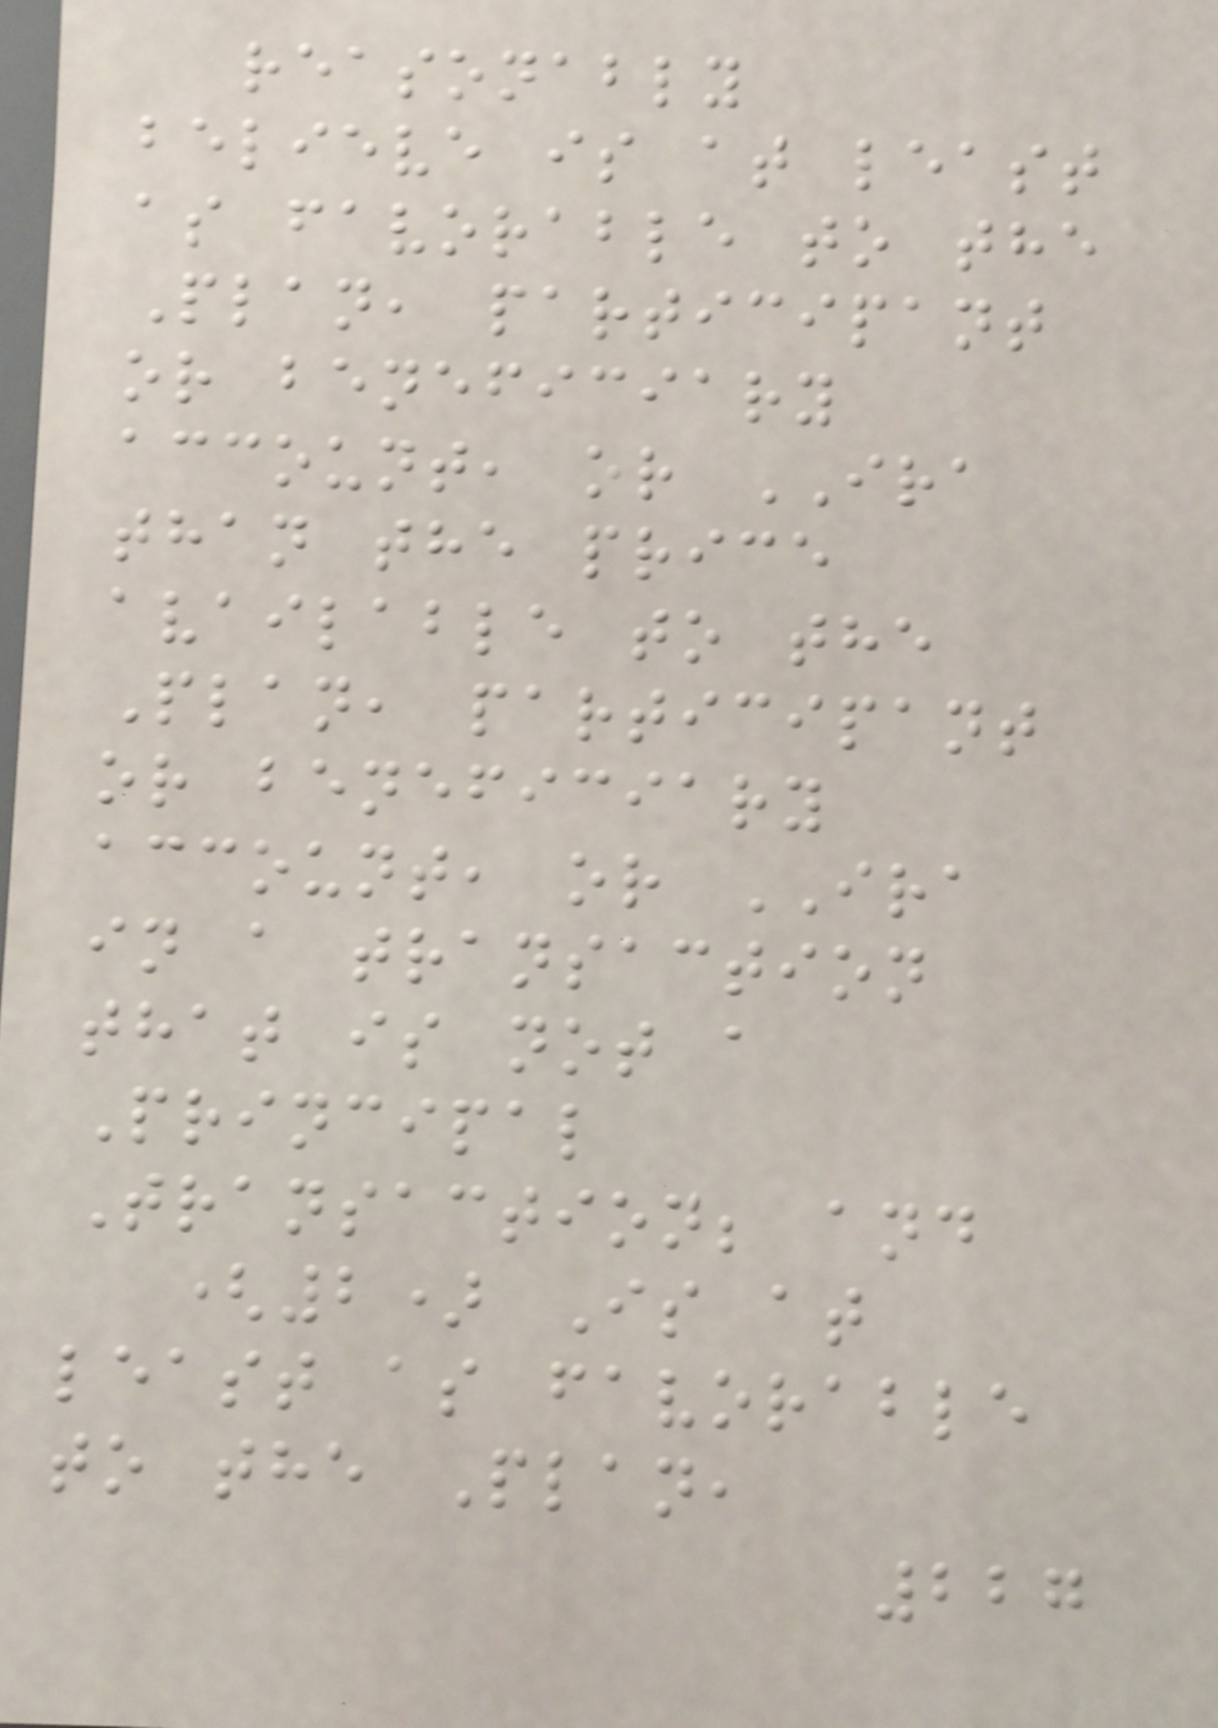reasonably
believe is at least
as favorable to the
Plan, participant
or beneficiary
account, or IRA
than the price
available to the
Plan, participant
or beneficiary
account, or IRA
in a transaction
that is not a
Principal
Transaction; and
(2) Is at
least as favorable
to the Plan,
227
